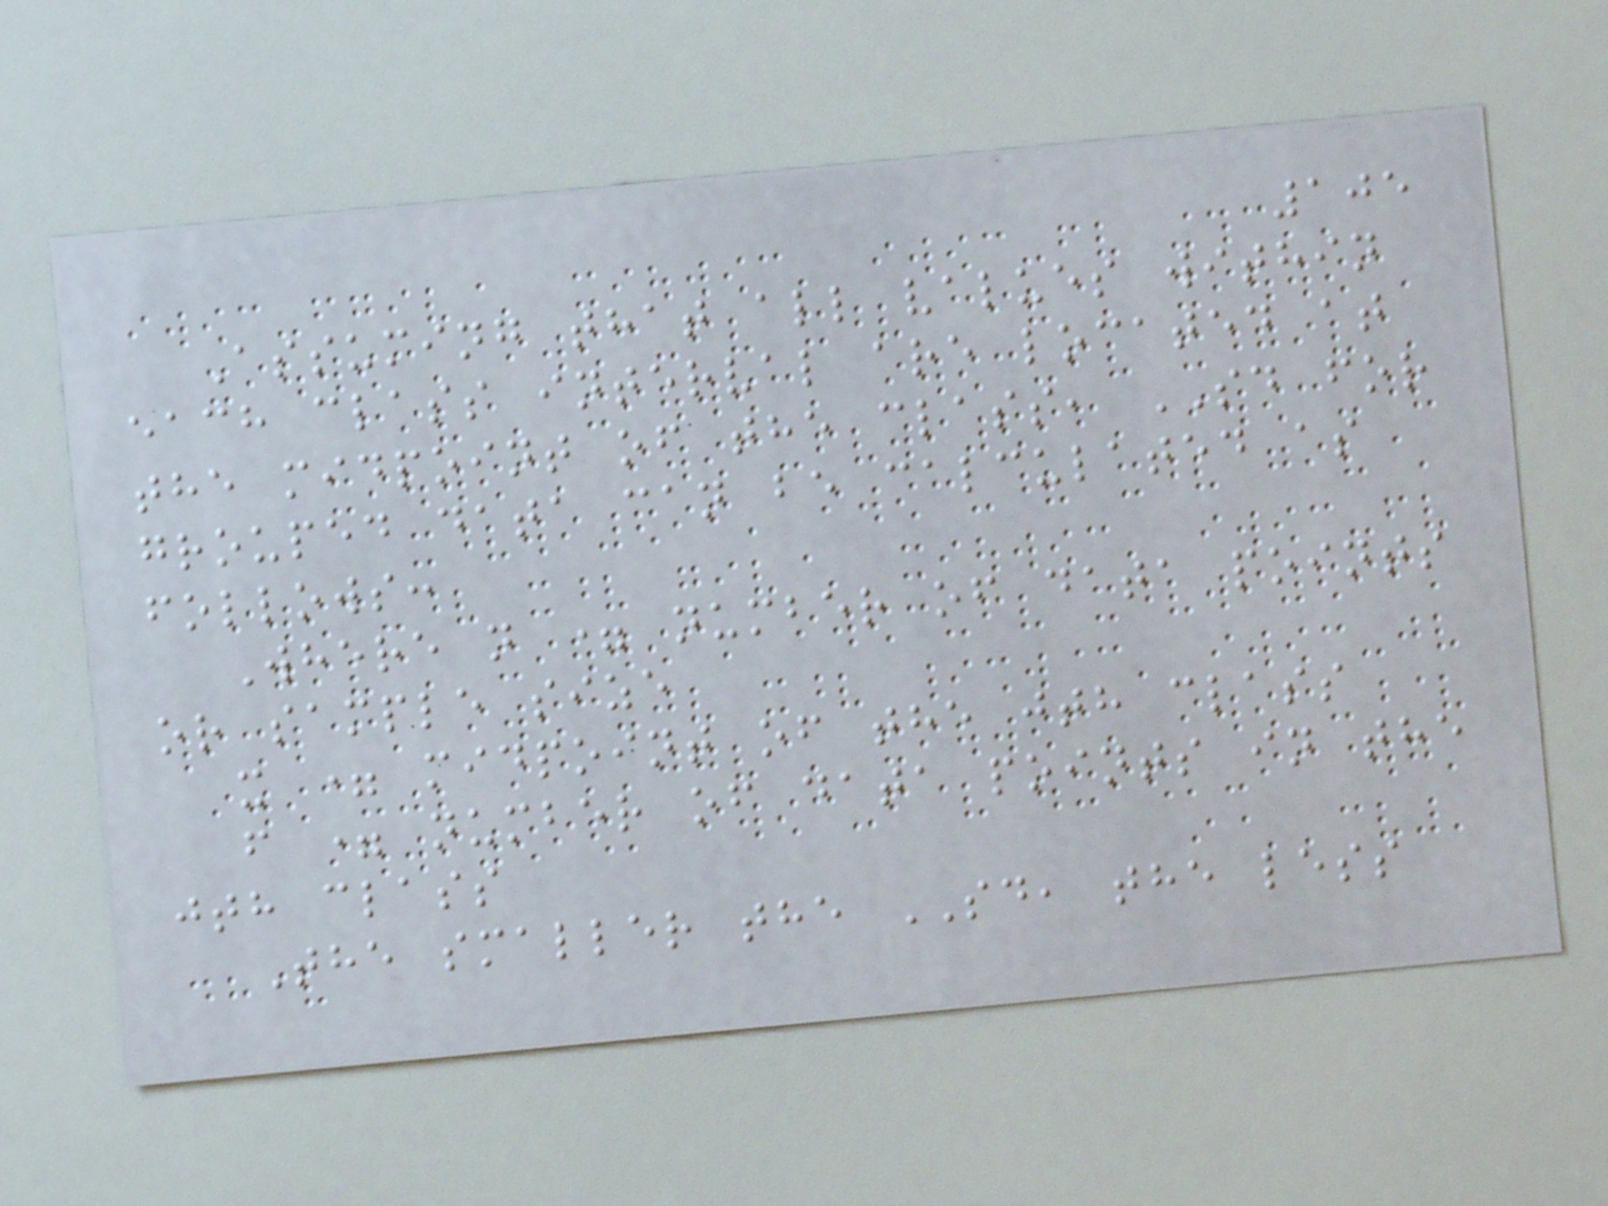105
Assuming that all values within
each class interval are located at
the midpoint of the class, SD for
grouped data can be calculated as
follows:
Where n = number of data points
or sample size
x = midpoint of the jth class
f = number of data points in the
jth class
The smaller the SD, the less
